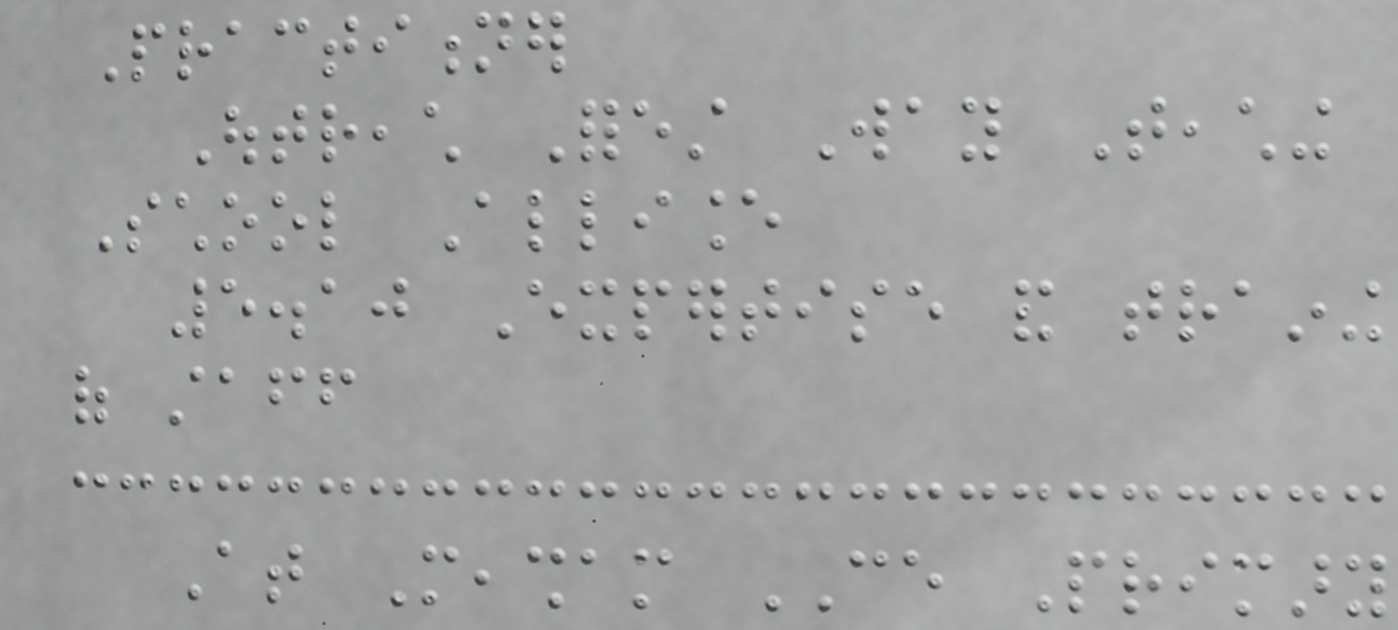Practitioner
Outreach Forest Way Teaching
School Alliance
5.10 Expertise and training
of staff
At Measham CE Primary
